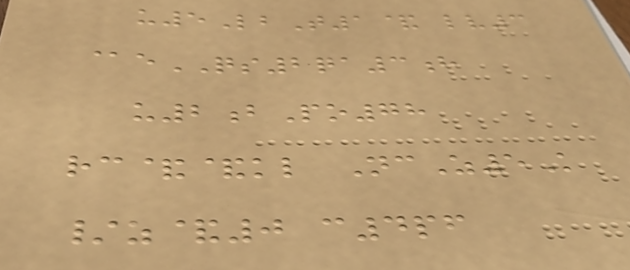u5LbT1& lv3
@eQS2qa3h
u2bPo78
rc&&kl NcZ5K
/z&0 c4pf
